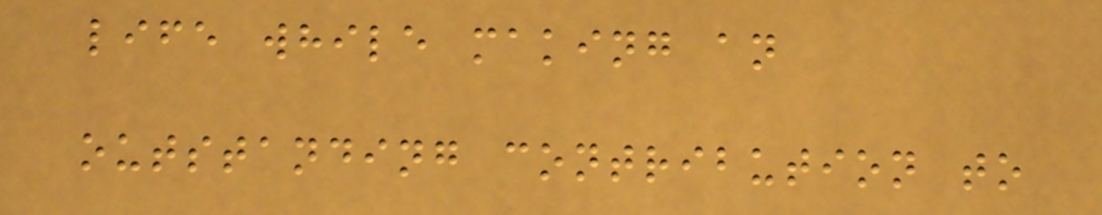life while making an
outstanding contribution to
